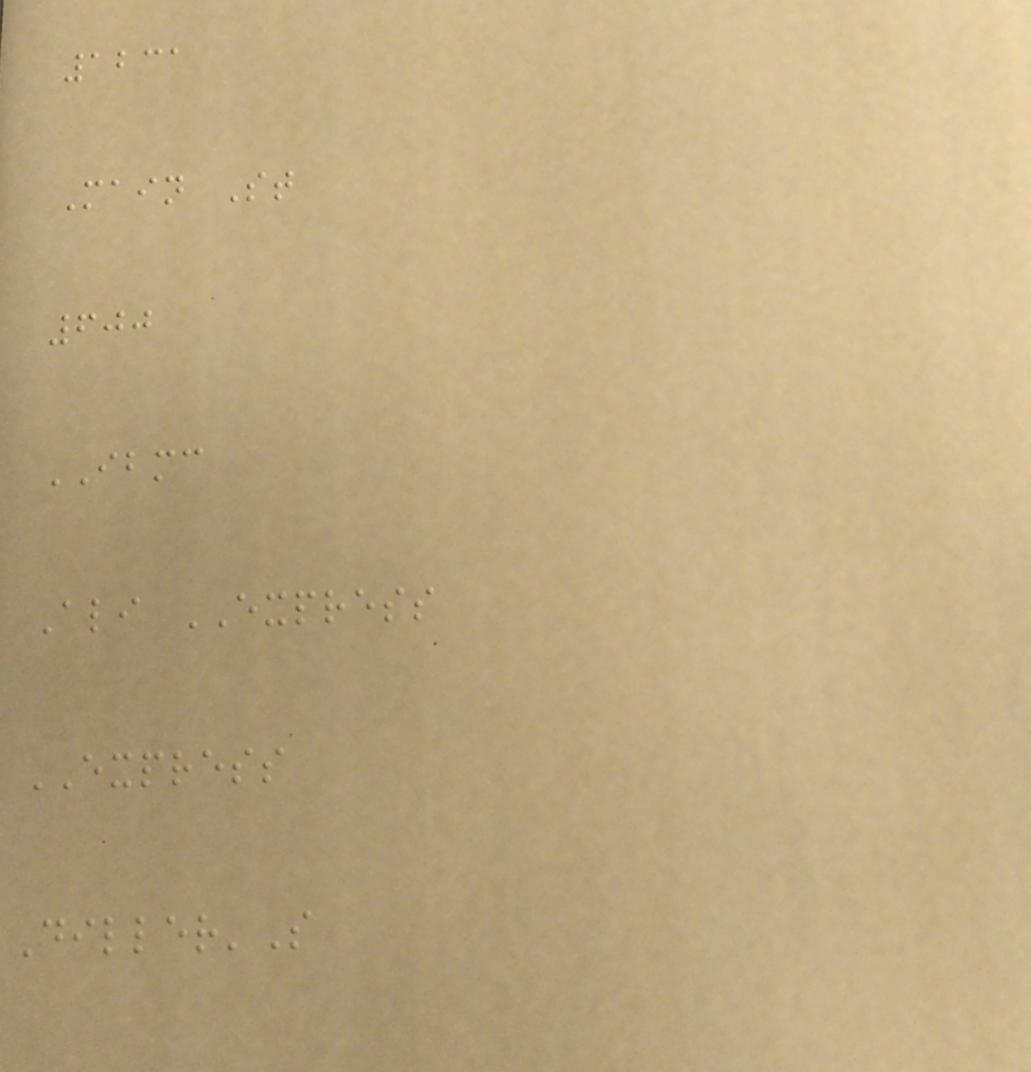1231
Main St
600
IBMC
Ali EXPRESS
EXPRESS
Diller'S
